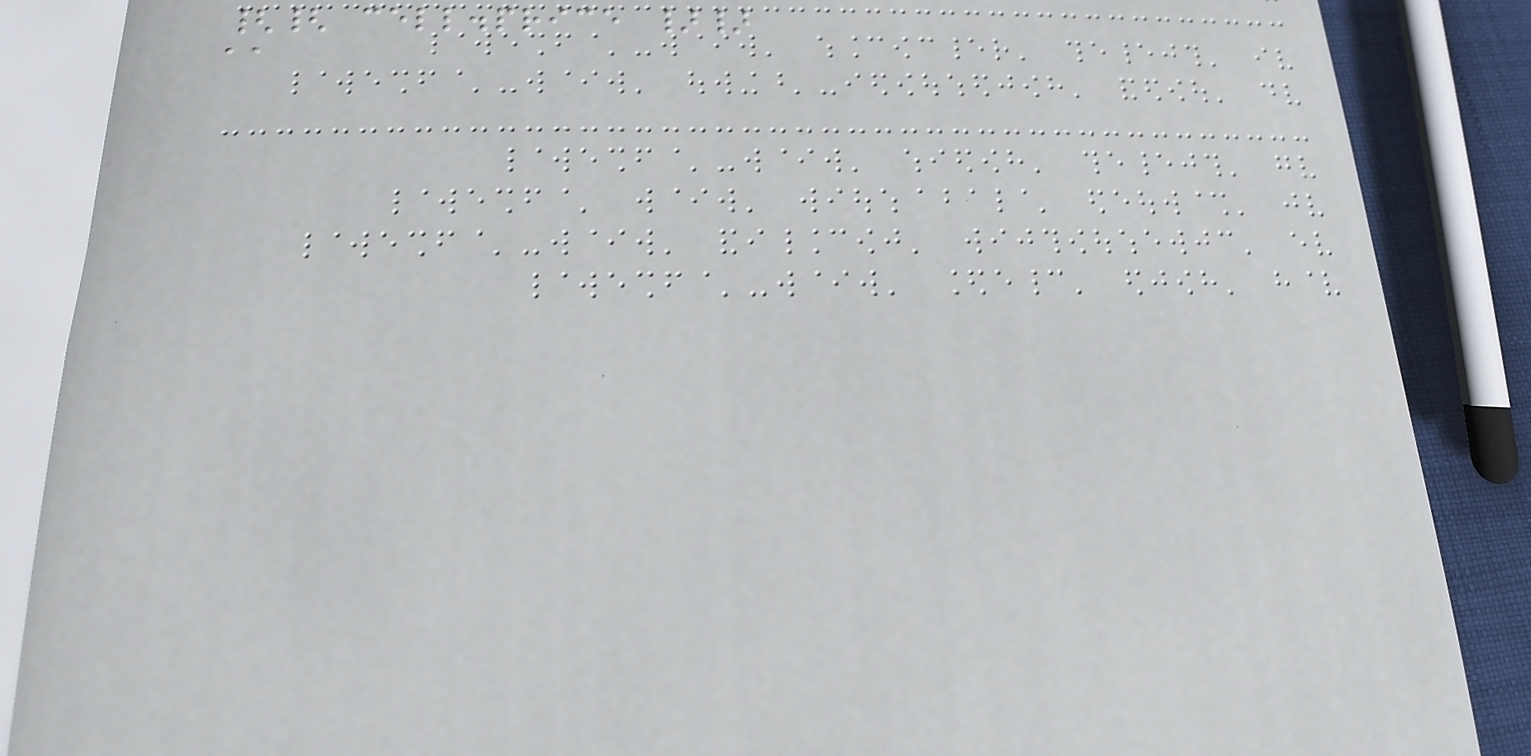{{ cell.price }}
aa
